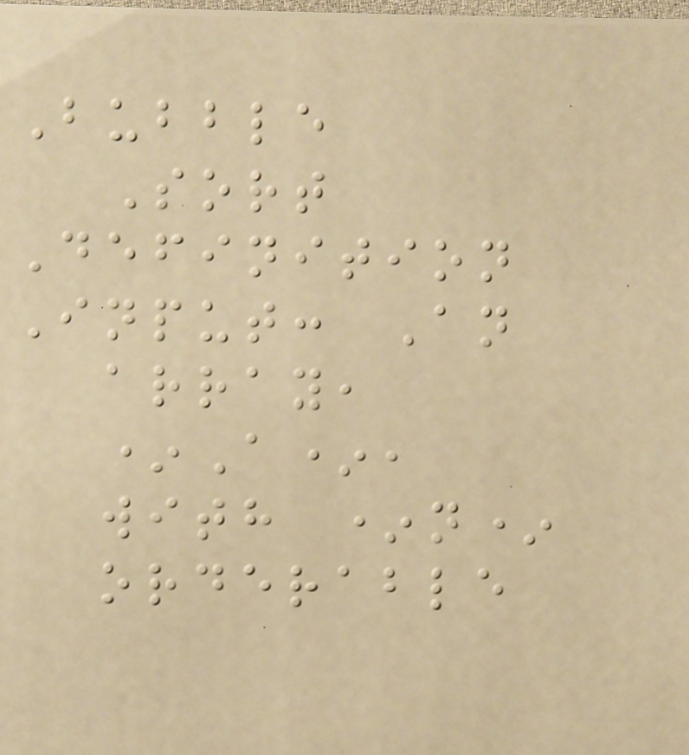Bubble
Sort
Definition
Input: An
array,
*A*,
with *n*
orderable
